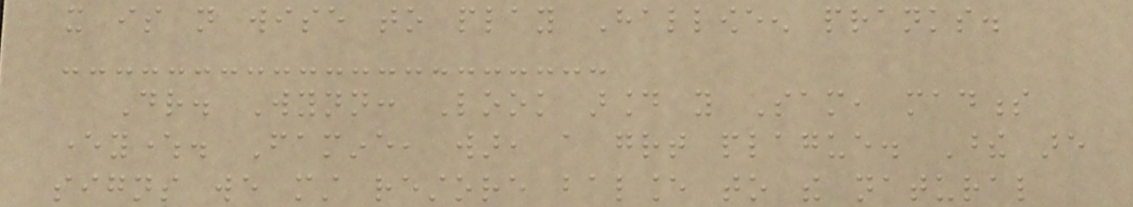it is not wise to play Halloween pranks.
Dr. Wynn: Look around you Sam, madness
everywhere. Famine, war, a great plague. These are
signs we must restore balance to the natural
